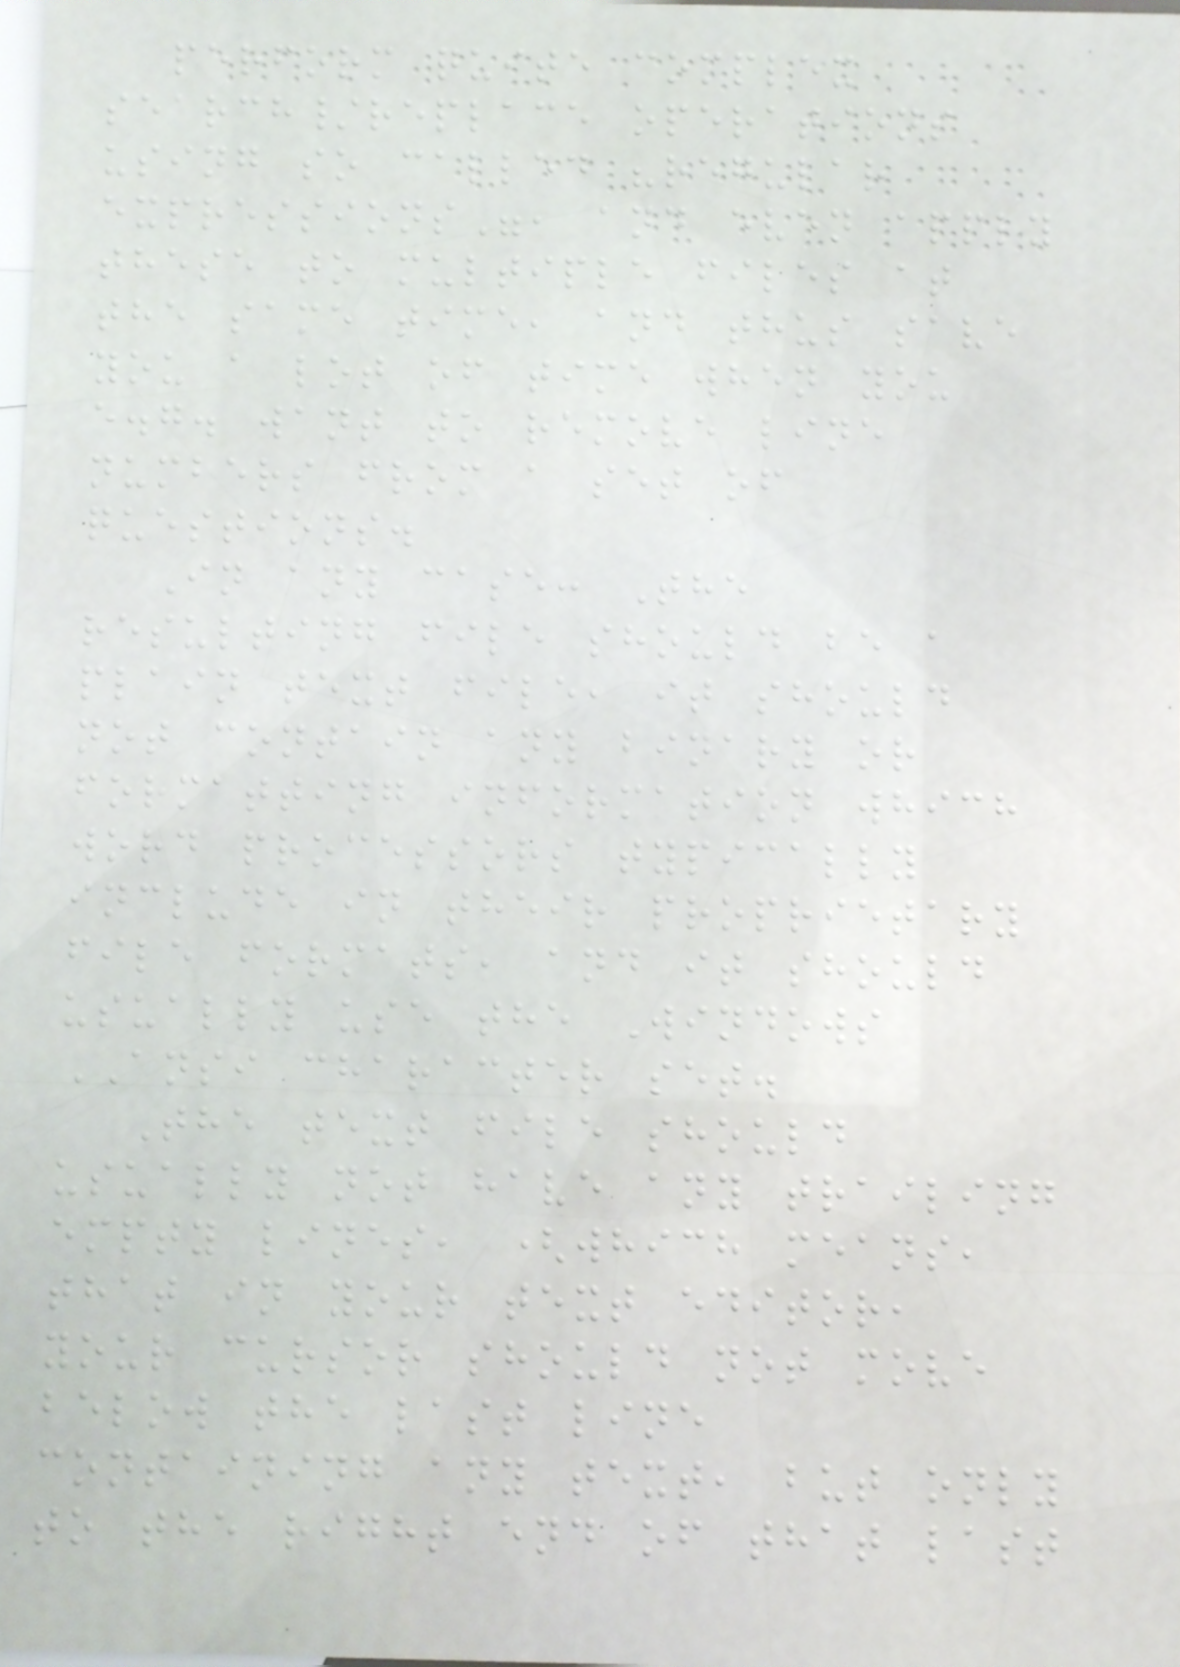perform quite complex
search/replace operations
using so called "regular
expressions", and even apply
these to multiple files at
the same time, and thus save
you a lot of time when you
e.g. want to remove line
numbers from a set of
questions.
In any case: The
resulting file should be a
plain text file, it should
not contain any binary or
formatting information which
word processors typically
include in their proprietary
file formats, and it should
usually use the Windows
ANSI character set.
The text file should
usually not have any trailing
empty lines, (which means,
that in your text editor,
your cursor should not move
below the last line
containing any text, but only
to the right end of that last
